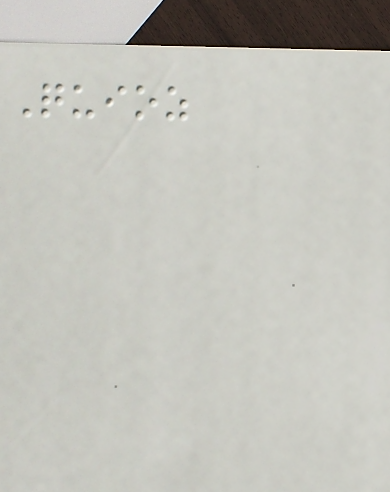Quioz
